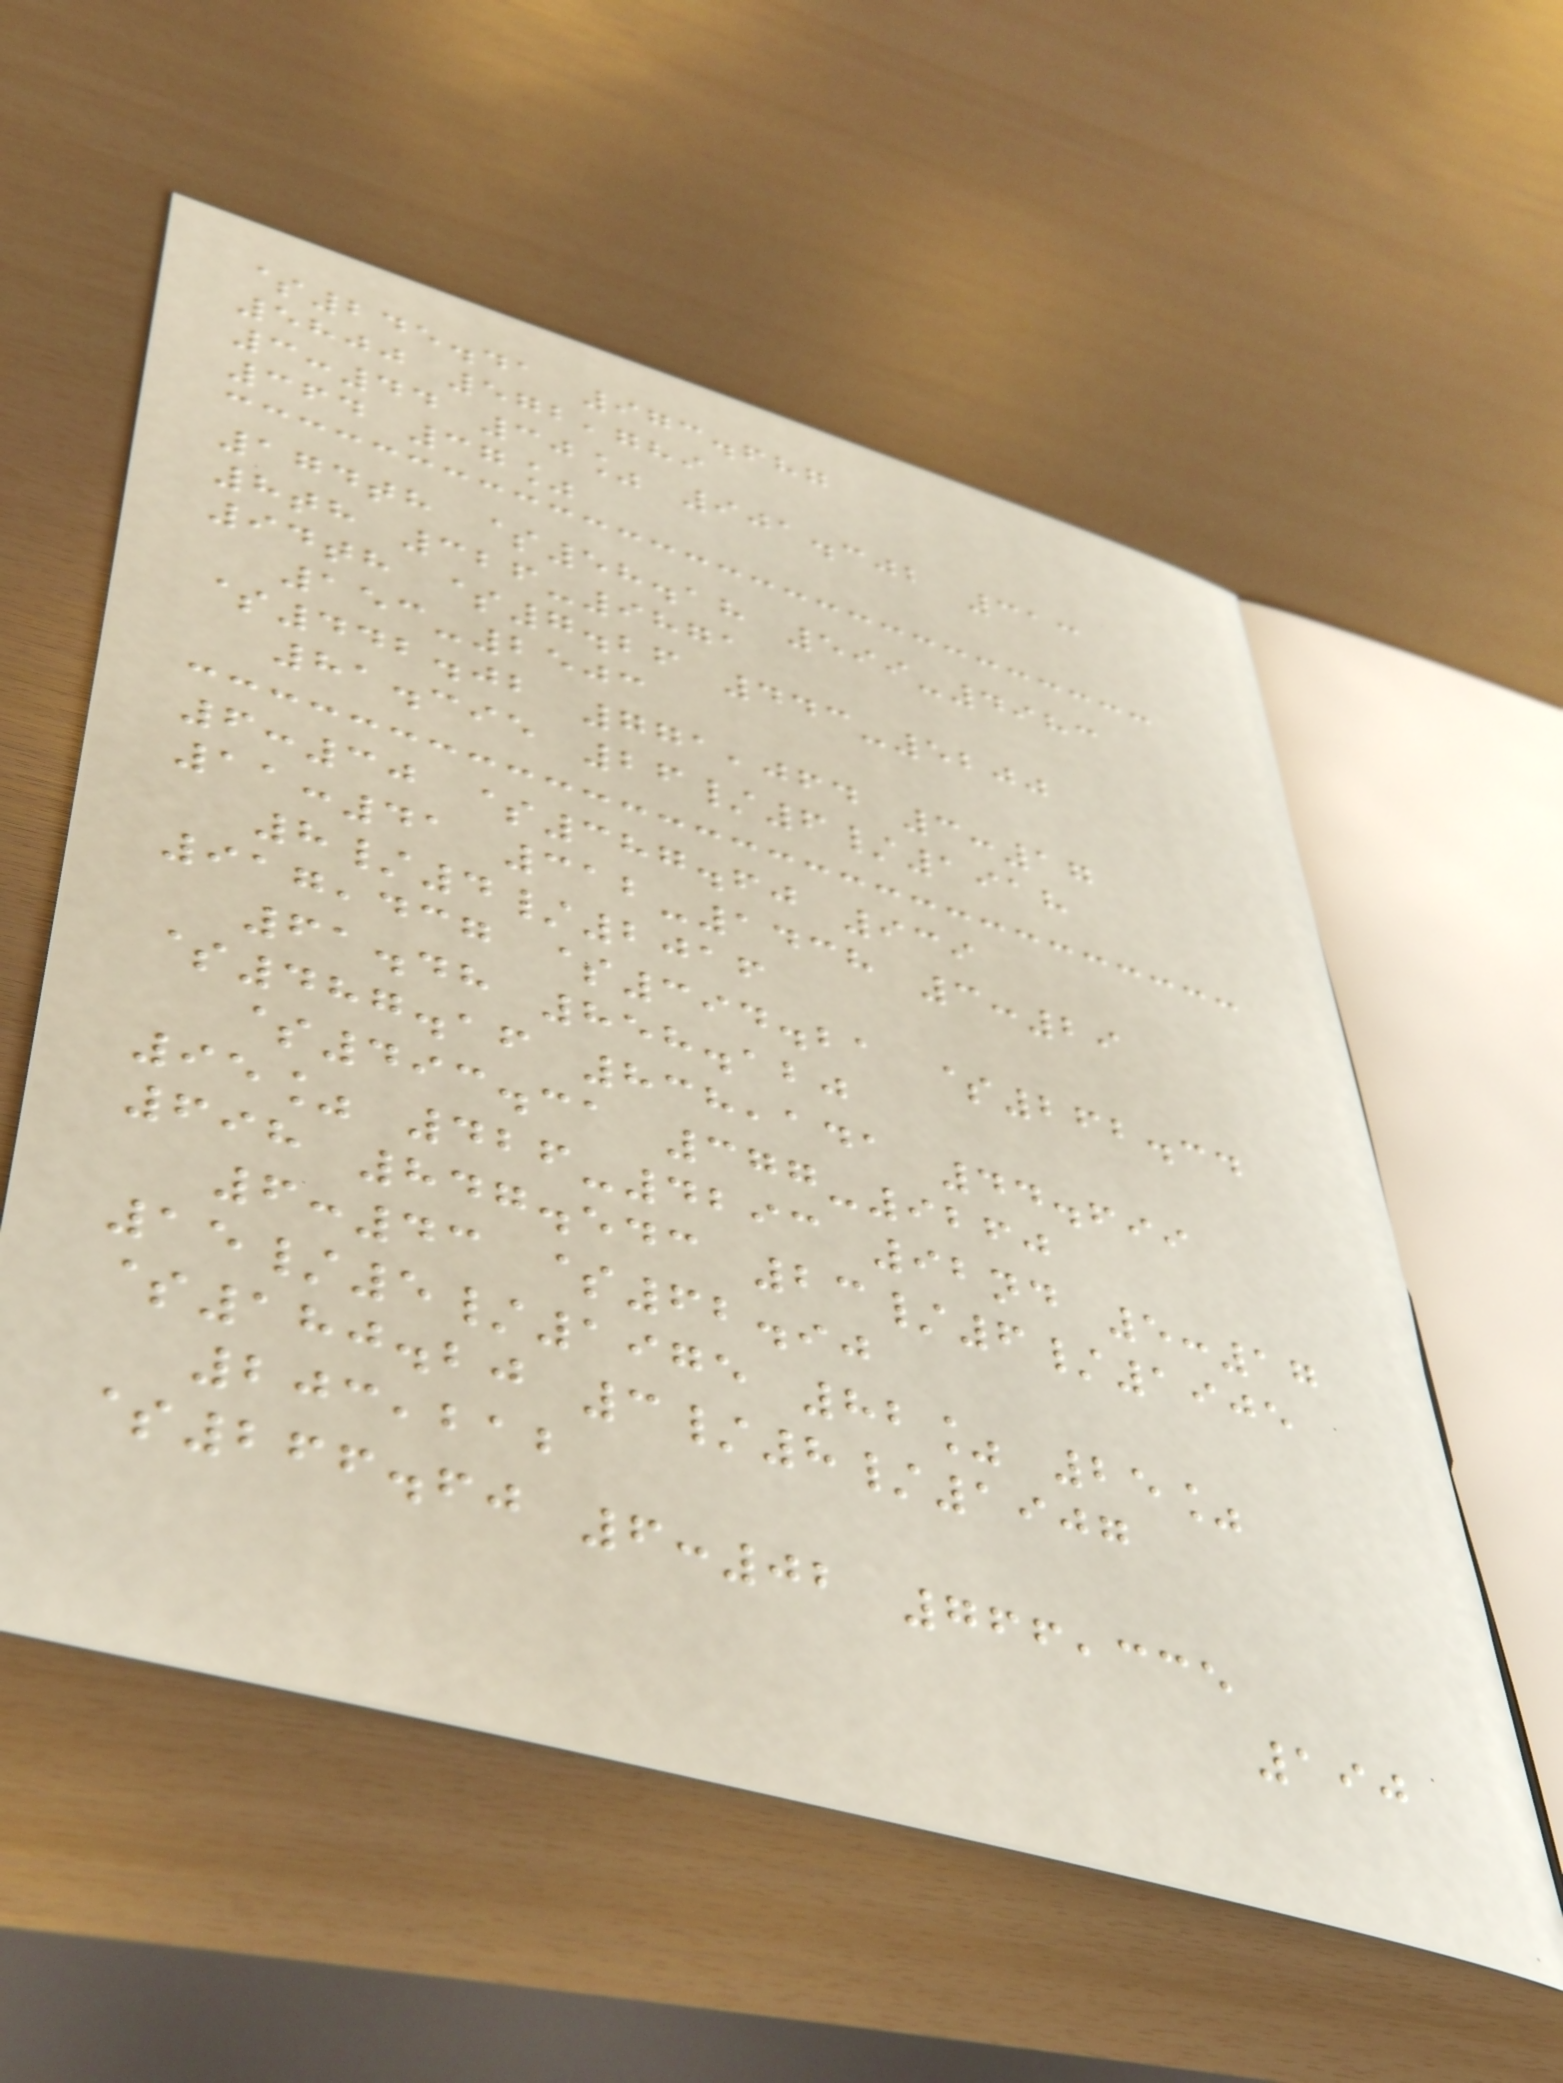$245.41 973.687
5800 572,789
3:44 30% 901.302 313
364 37%
174th $58.18 599-4983
8th 326-9871
94th $7.26 443-5200
153-2503
$442.02 771,064 3:17
81.395 26/6/1918
6:30 $387.60 939
11:41 312-1438 3:29
8/4/2016
917,437 $394.21 $262.34
61.48 858.120
$487.16 838,141 44.699
$493.31 377-9260
95% 426-4293 92nd 5:17
698 847.543 23/6/1905
6:43 $62.90
15/5/1975 82% 25%
$180.20 3/8/1907
203,212
$266.60 6:02 766,335
190
